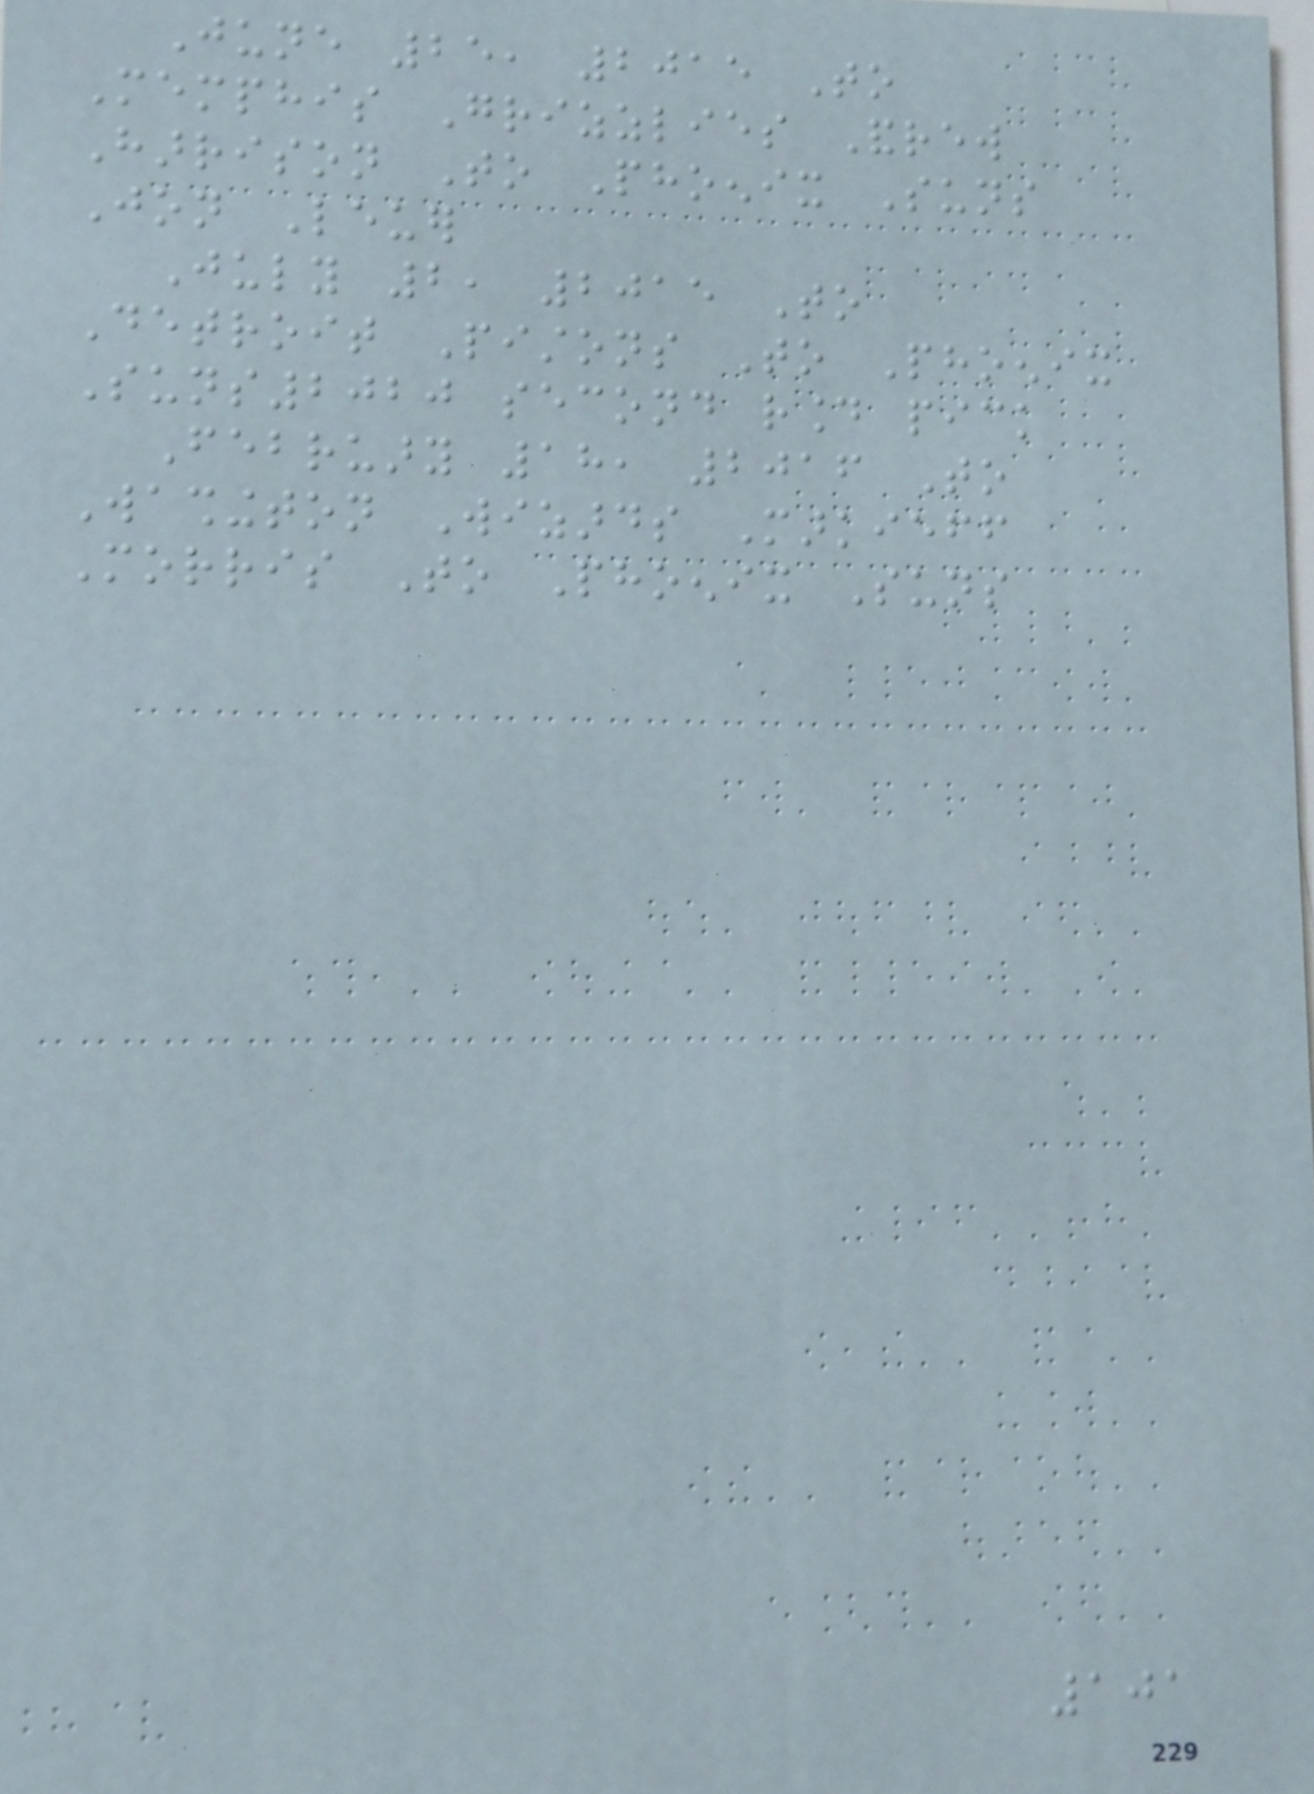June 25, 2015 To
Memphis Grizzlies Andrew
Harrison To Phoenix Suns
Jon Leuer
July 2, 2015 To
Detroit Pistons To Phoenix
Suns2020 second round pick
February 18, 2016 To
Washington Wizards Markieff
Morris To Phoenix Suns
101
